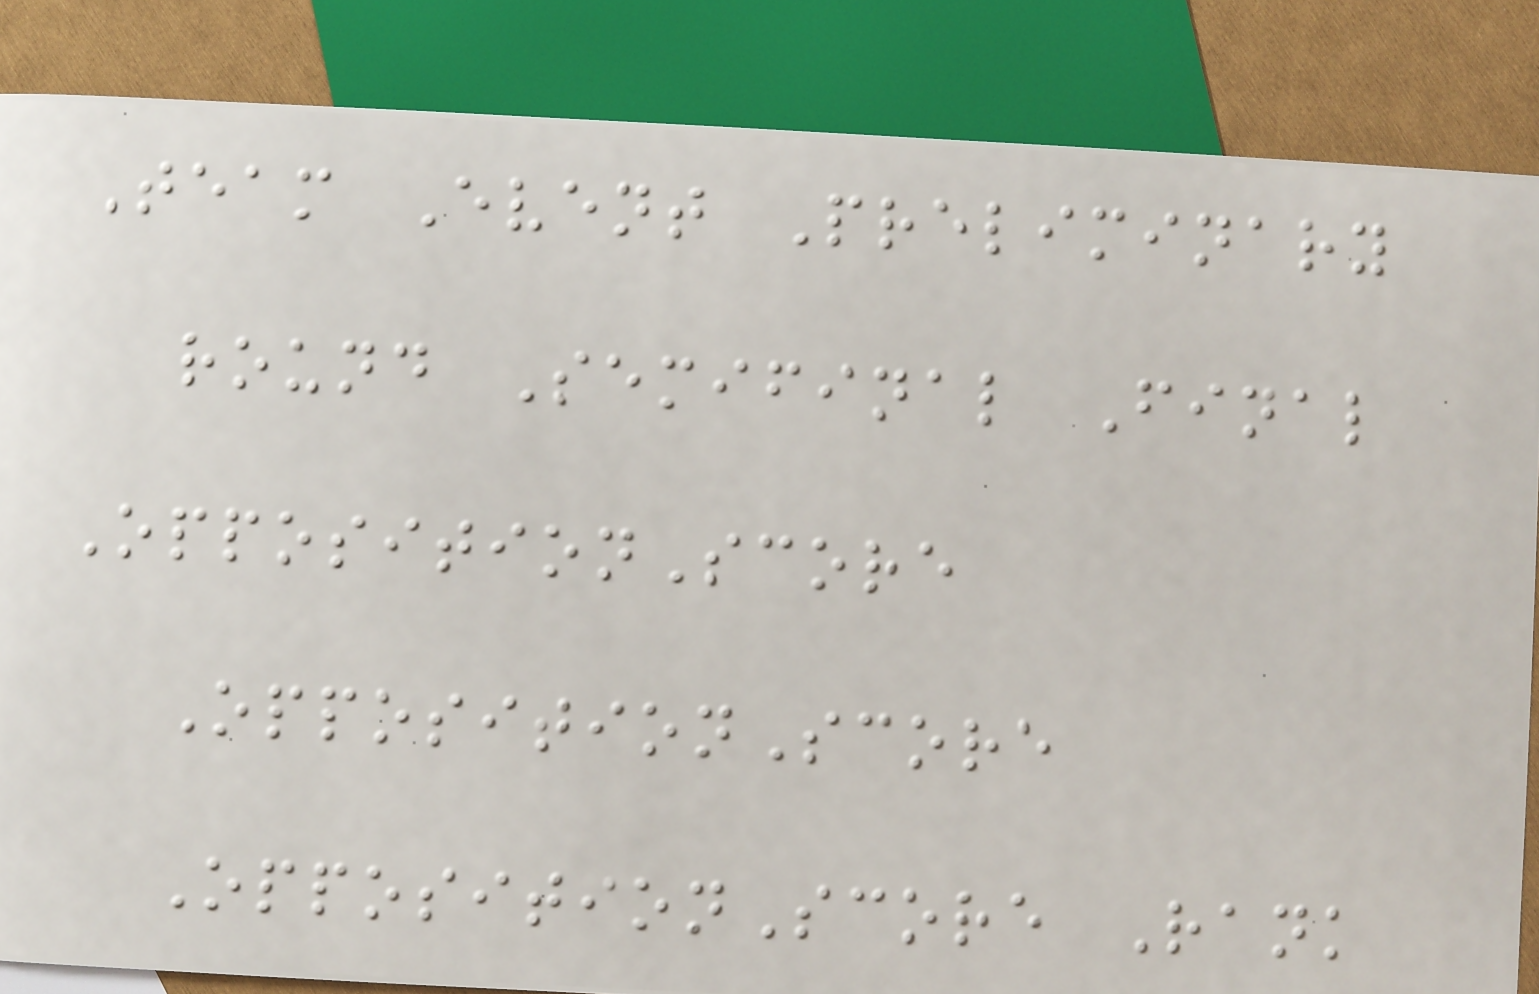Team Event Preliminary
round Semifinal Final
OppositionScore
OppositionScore
OppositionScore Rank
